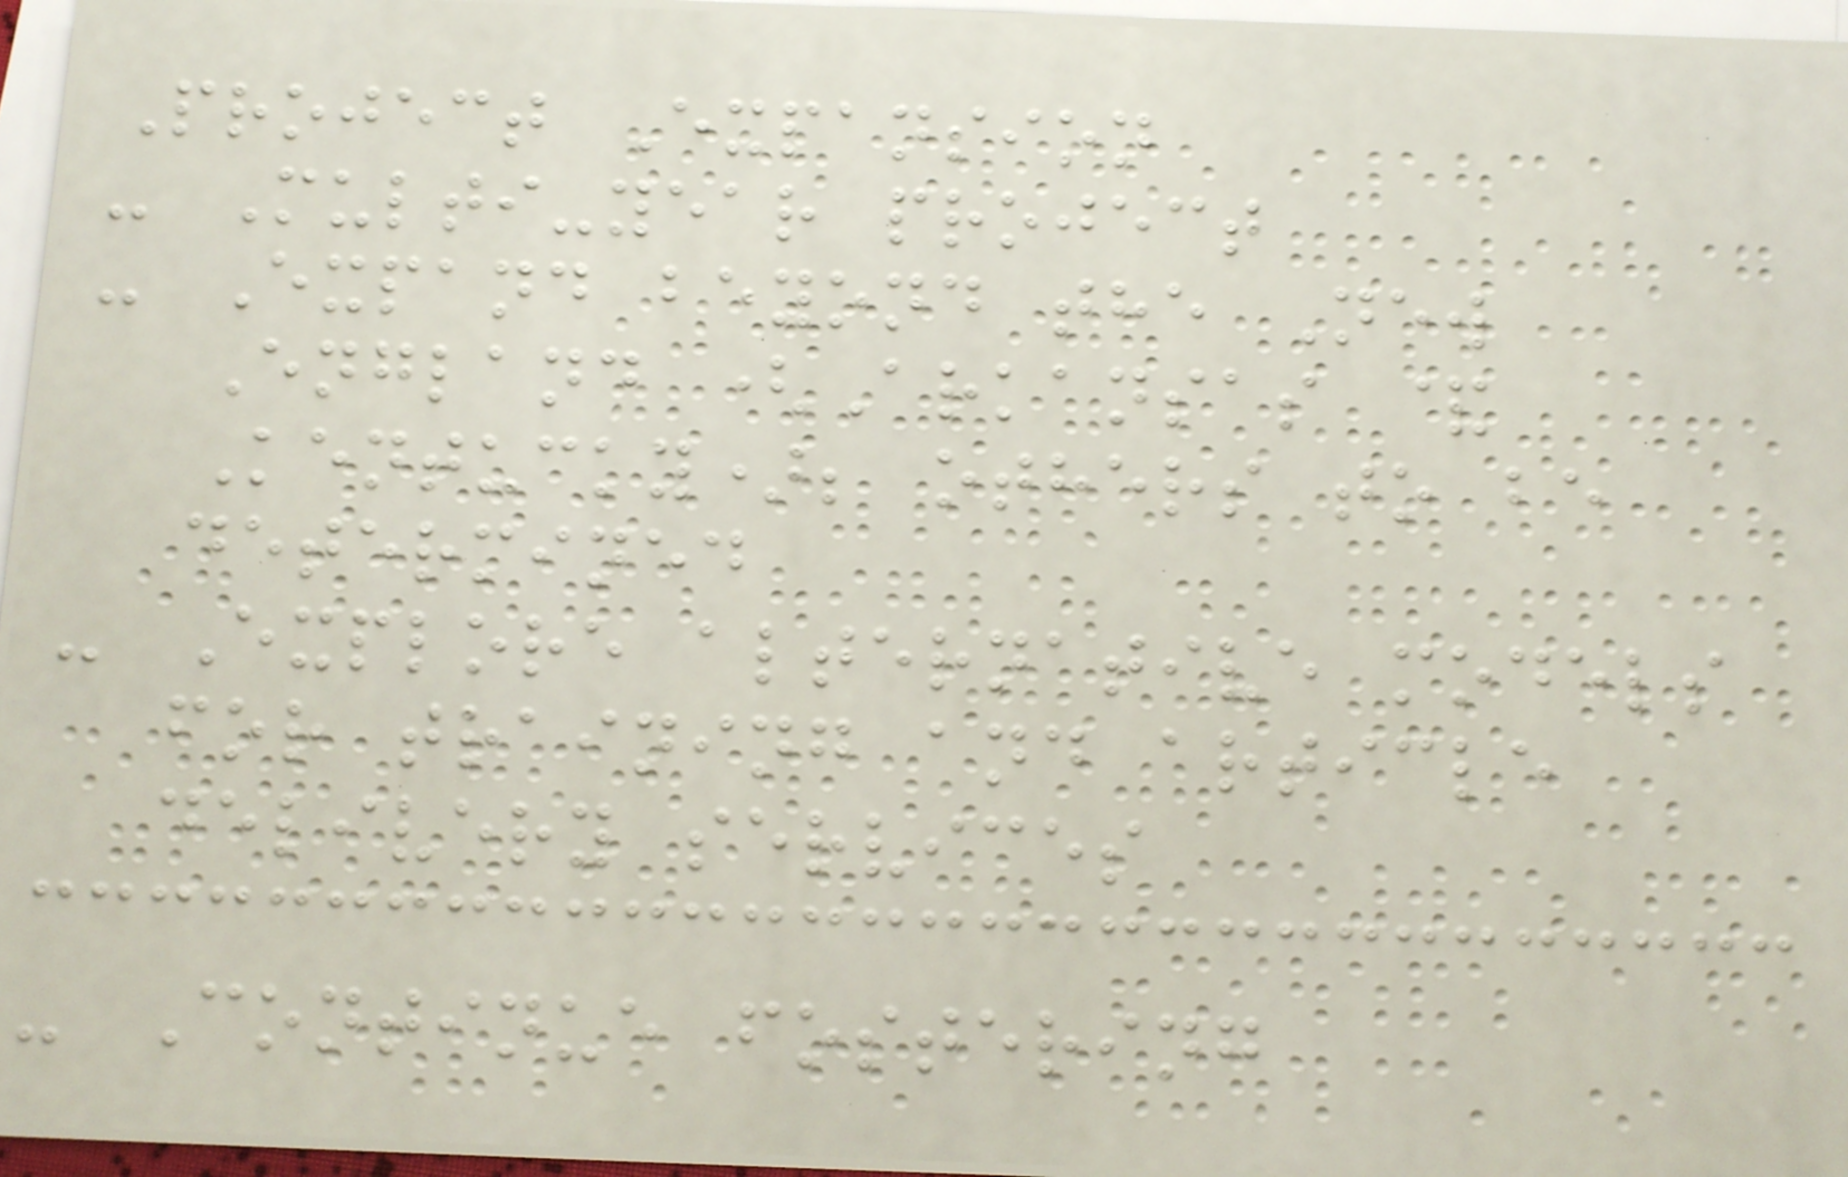Project Expansion
- Multi-year project
- Expand beyond the New
England (Arkansas &
Kentucky); others to be
determined
- Explore alternative models
for training and article
delivery services
- Continue fostering
